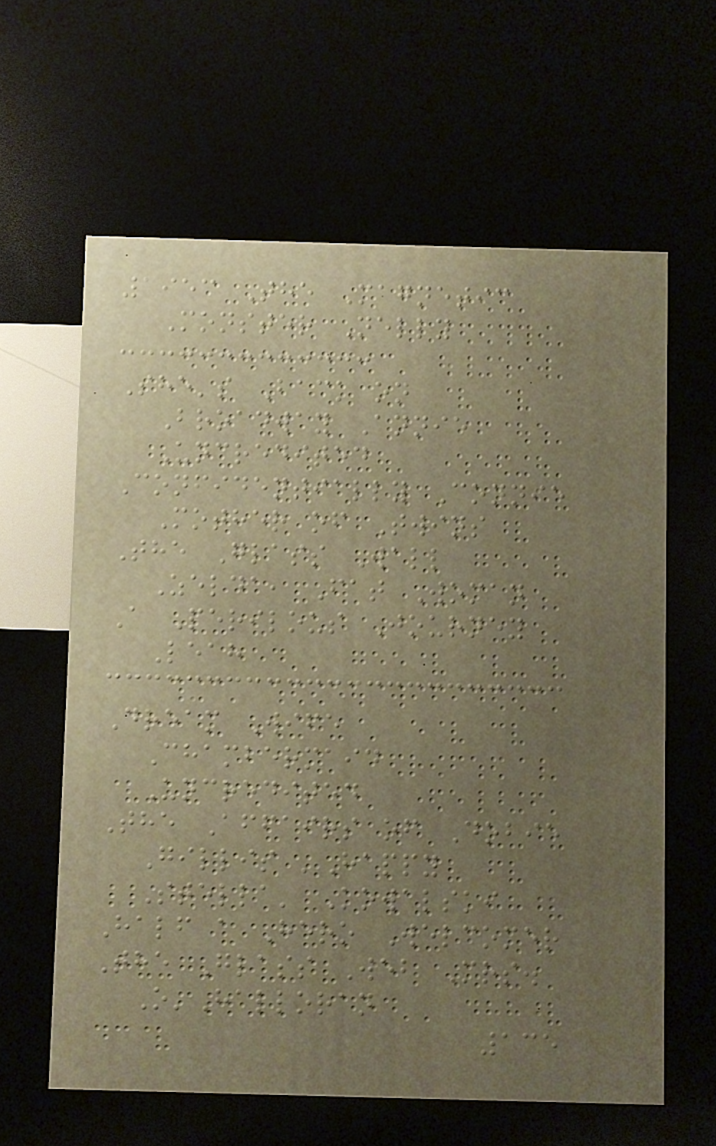1953 The Magnetic
Monster Nelly
She's Back on
Broadway Annie
Uncredited
Confidentially Connie
Mother of Twins
The Glass Wall
Zelda, Fat Woman
A Perilous Journey
Leah
Dream Wife
Chambermaid
Uncredited
The Affairs of Dobie
Gillis 'Happy
Stella' Kowalski
Half a Hero Welcomer
The Glass Web Mrs.
O'Halloran
135
